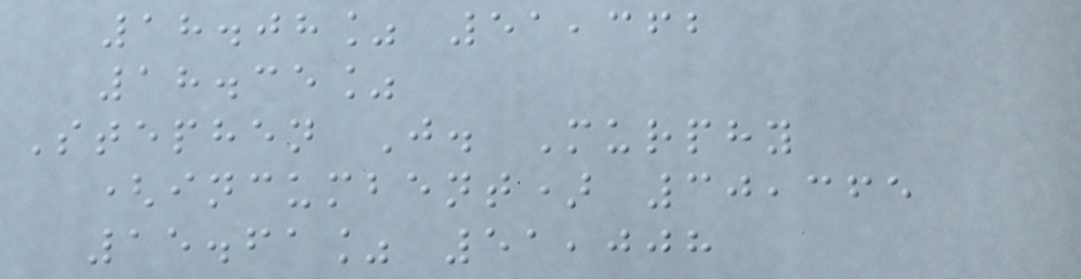18.08% 51,362
18.35%
Stephen J. Murphy
(incumbent) 30,365
15.61% 51,008
